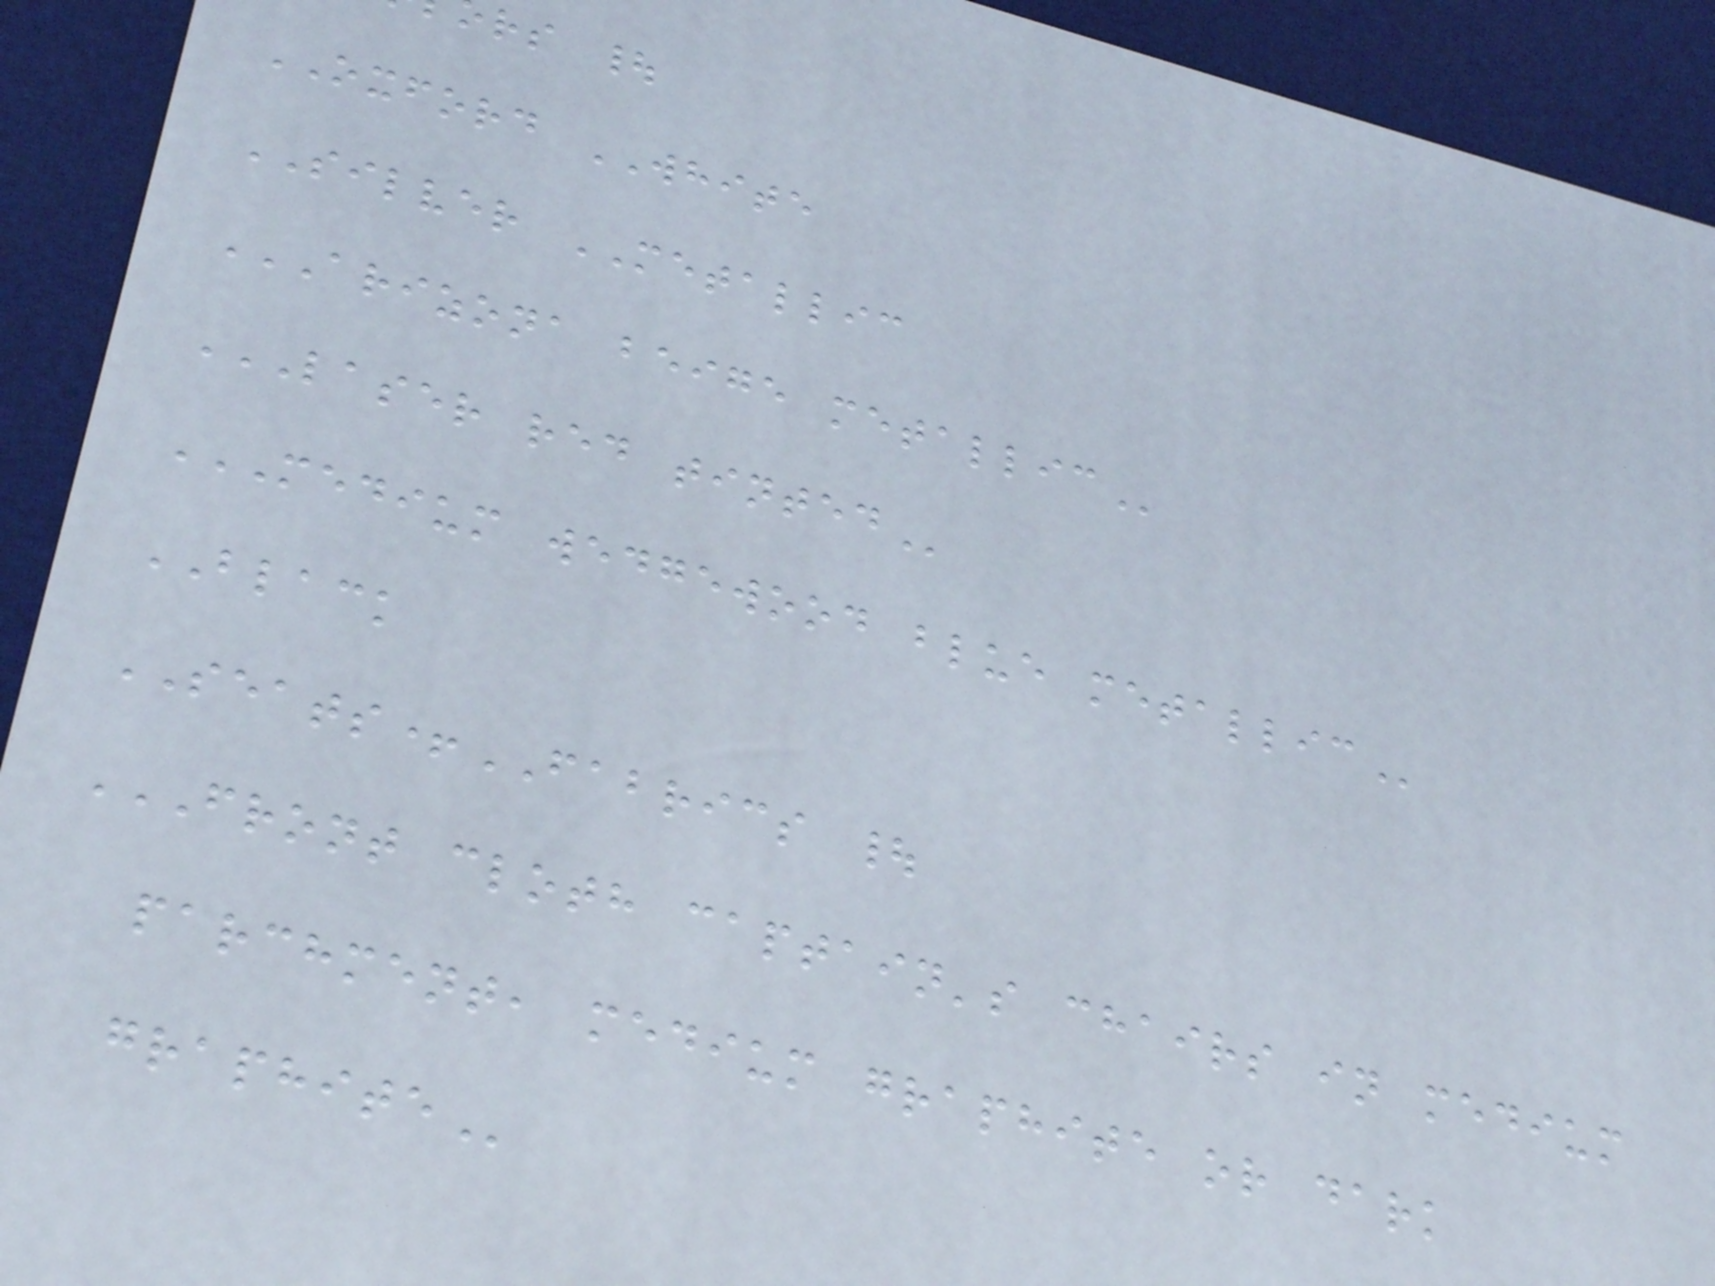rs |
OXFORD WHITE
SILVER METALLIC
ARIZONA BEIGE METALLIC
LASER RED TINTED
MEDIUM WEDGEWOOD BLUE METALLIC
BLACK
SEATS+FABRICS |
FRONT CLOTH CAPTAIN'S CHAIRS IN MEDIUM
parchment, medium graphite or dark
